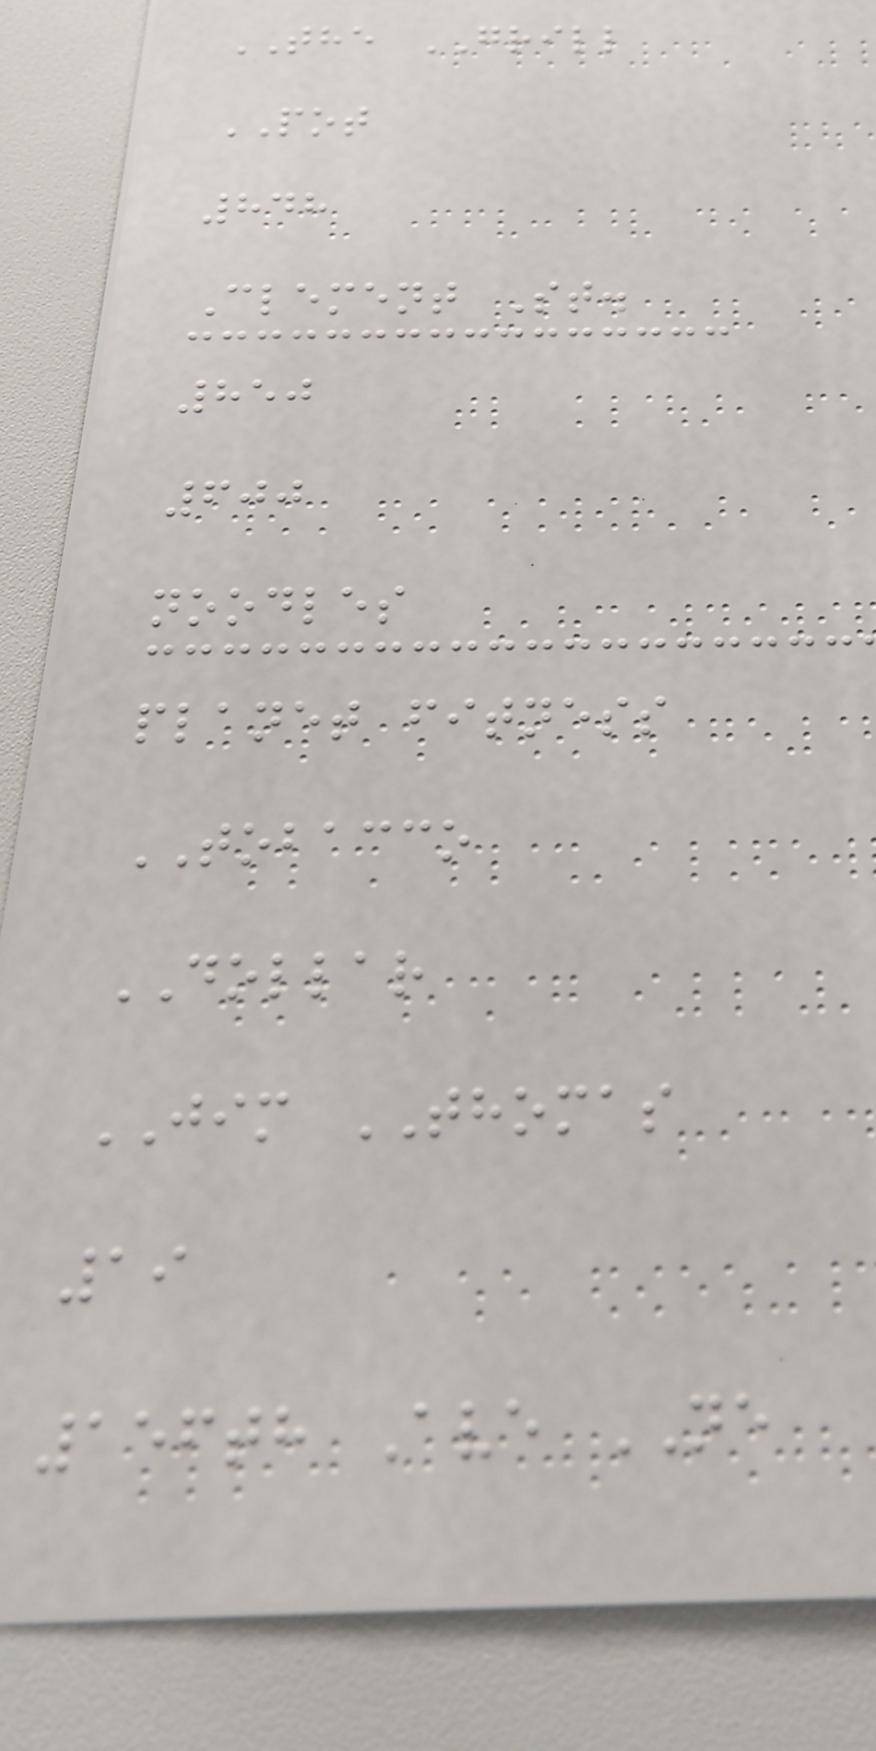THE GRILL
POT
848
Clement St.
850
600
noodles
planet fitness
TOBACCO
DOLLAR
JIM THOMAS
19
156th Ave NE
